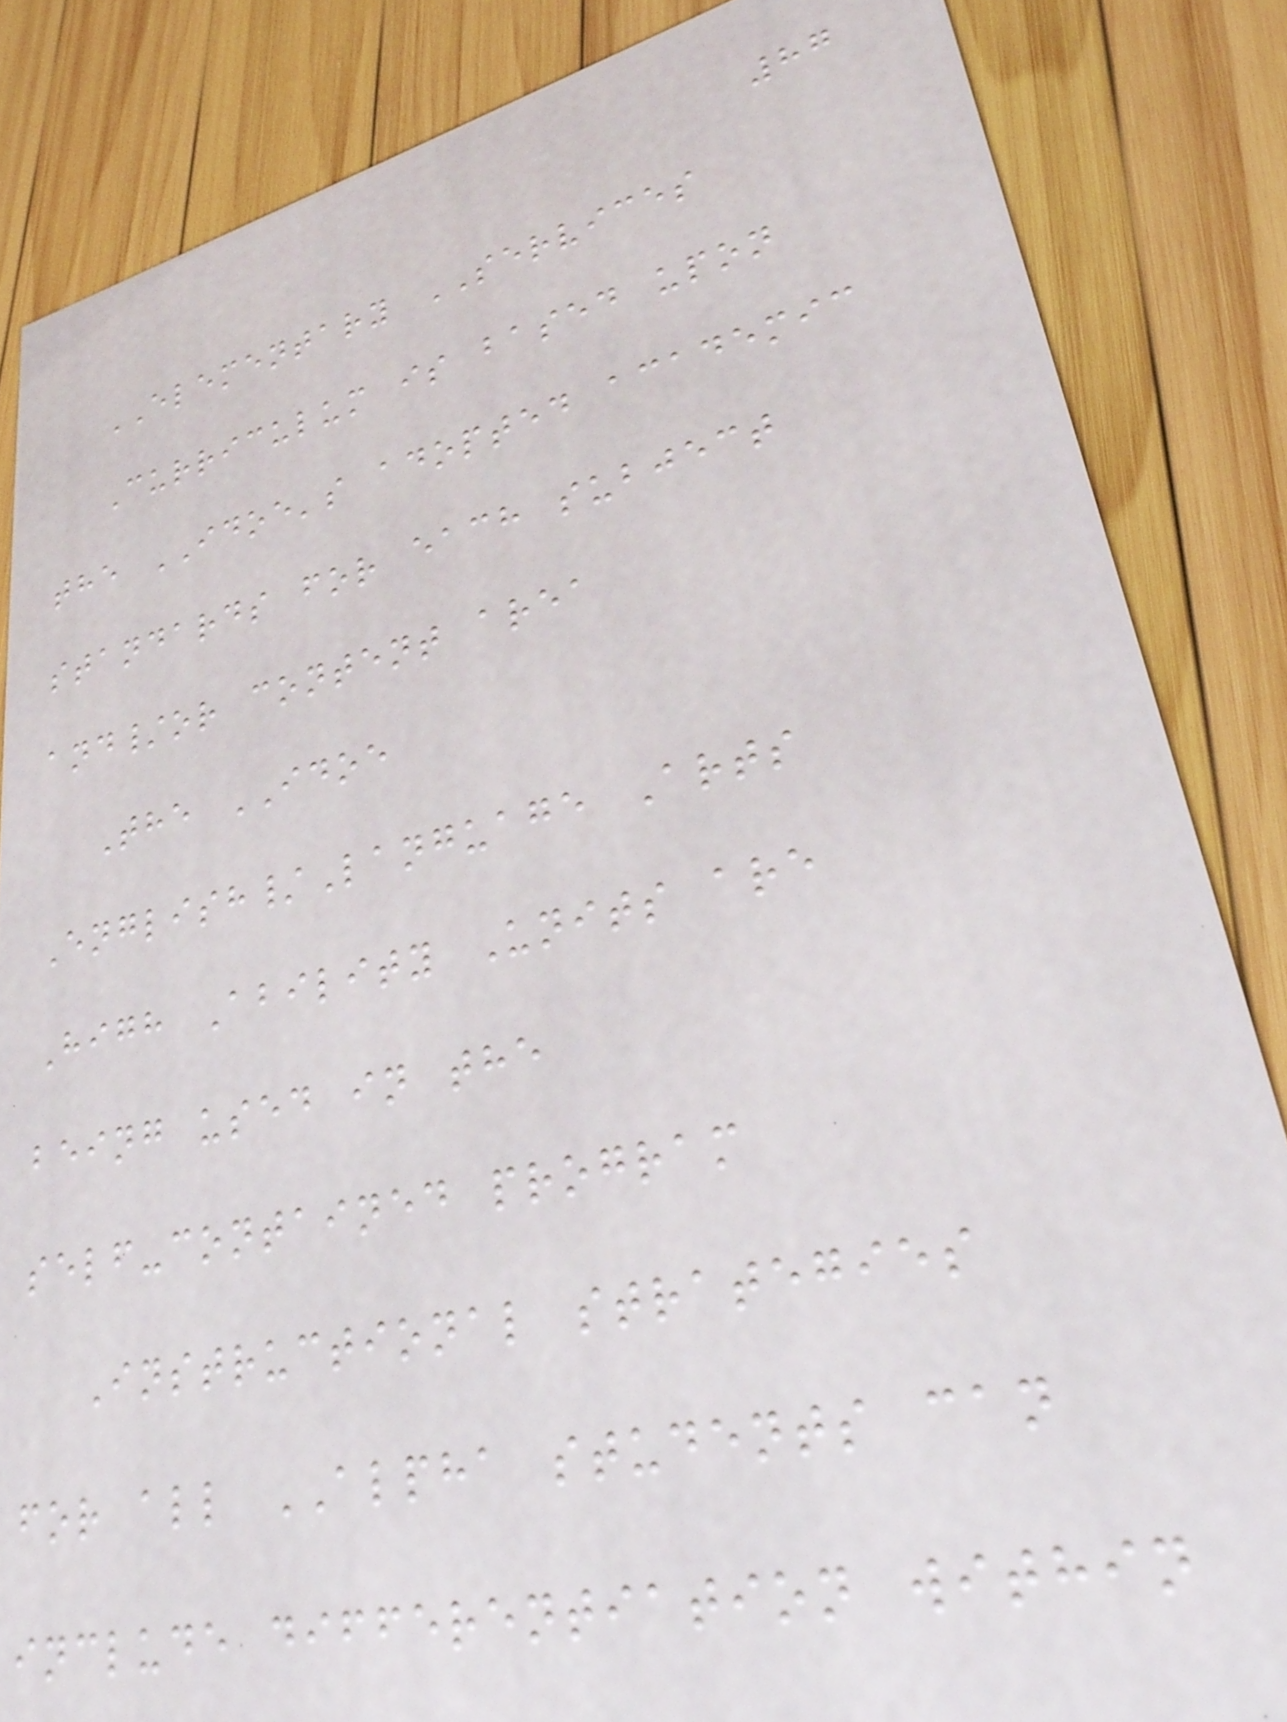87
ELEMENTARY SERVICES
Curriculum is based upon
the IDOE's adopted academic
standards for each subject
and/or content area
The IDOE
English/Language Arts
High Ability Units are
being used in the
self-contained program
Instructional strategies
for all ALPHA students can
include differentiation within
